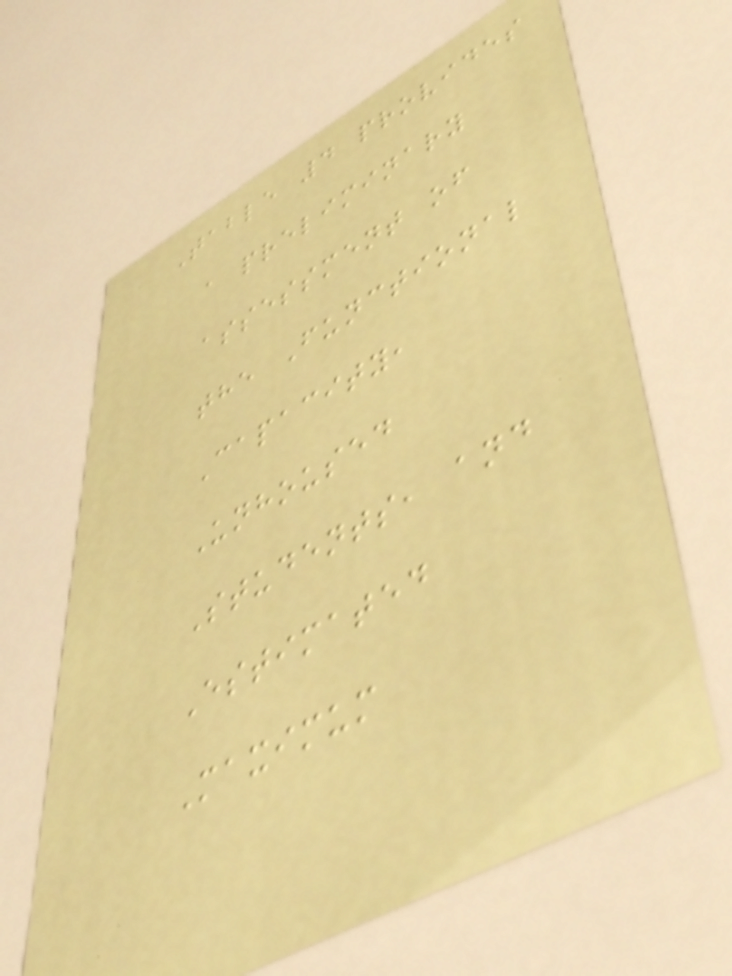Table 4 provides
a preliminary
assessment of
the Functional
Capacity,
Unhoused
Students, and
Estimated
Maximum
